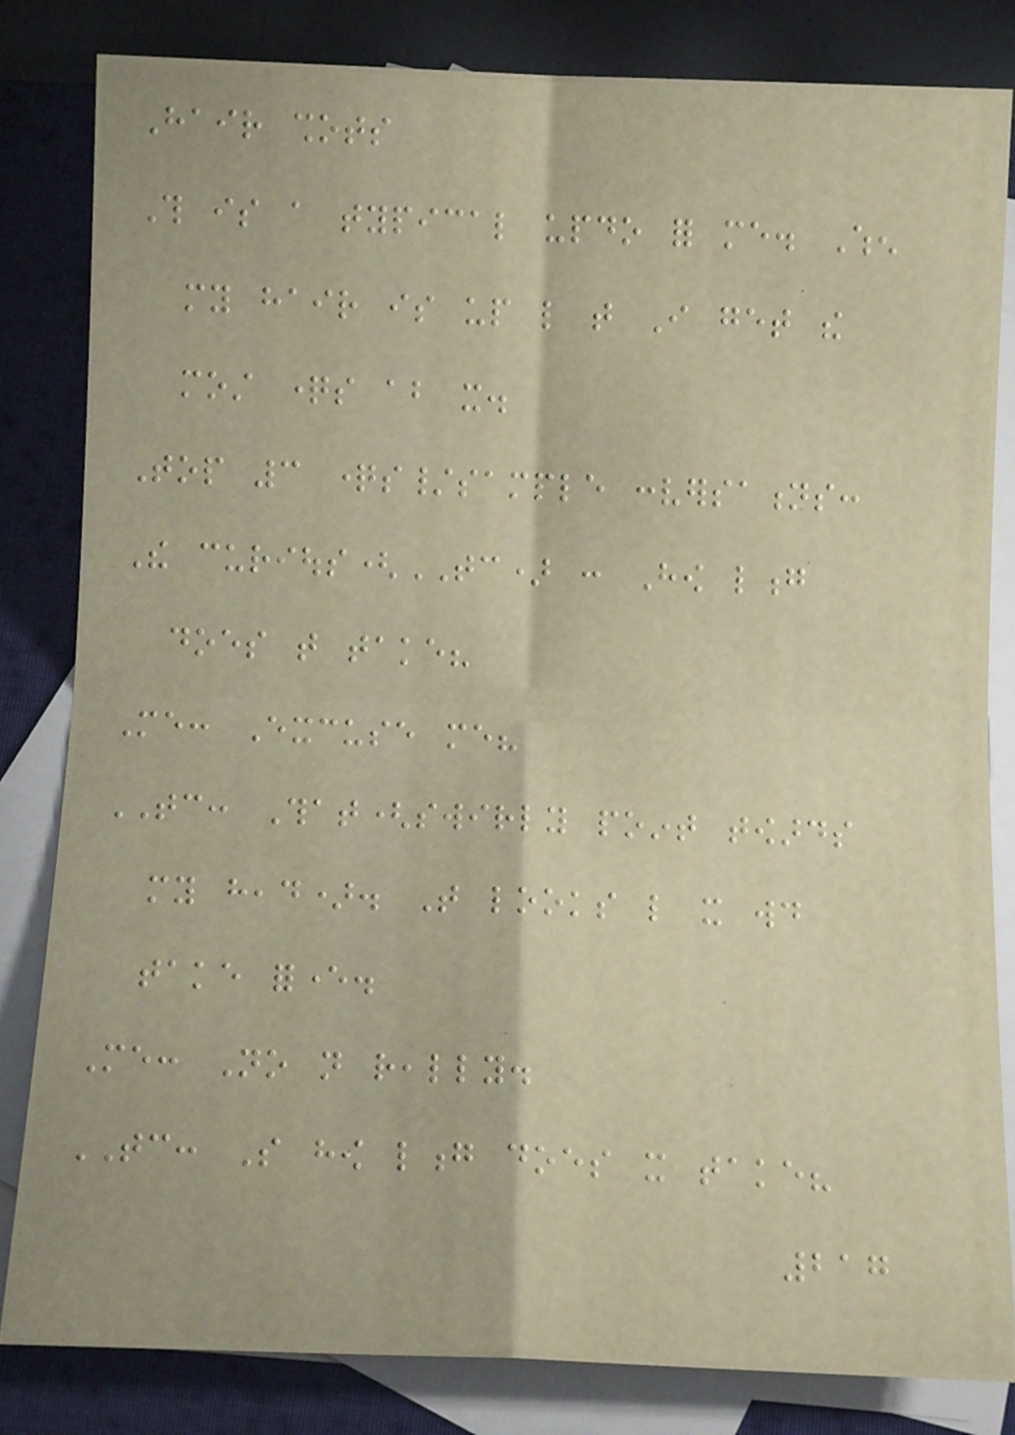Hair shots
This is a typical updo for me. When
my hair is up like that I get the
most questions about it.
Top 3 questions/sample conversations:
The curious(TC) : How long
does that take?
Me: Excuse me?
TC: That(swirly point towards
my head). That looks like it would
take forever.
Me: No not really.
TC: So how long does it take?
217
